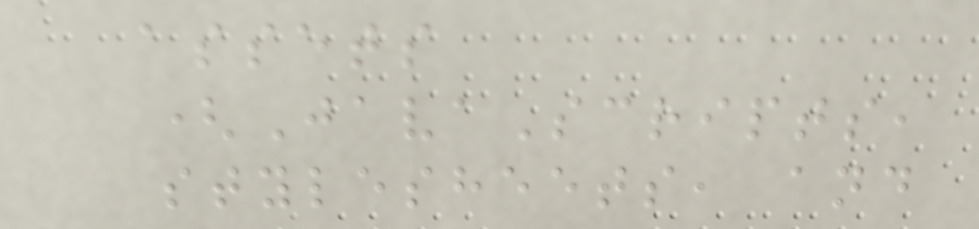assets
(JavaScripts,
stylesheets, and
